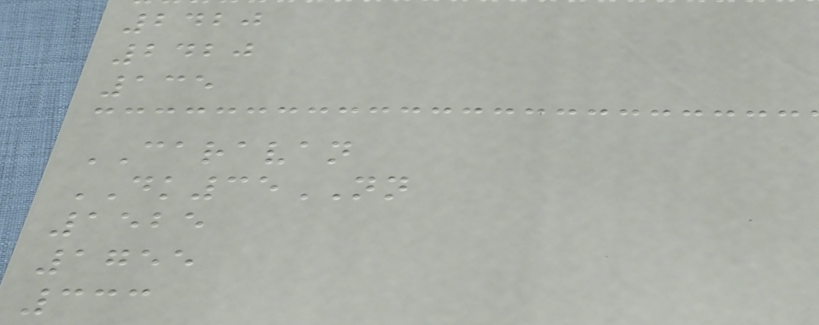2420
2420
135
CARAVAN
DK35NN
1525
1755
333
